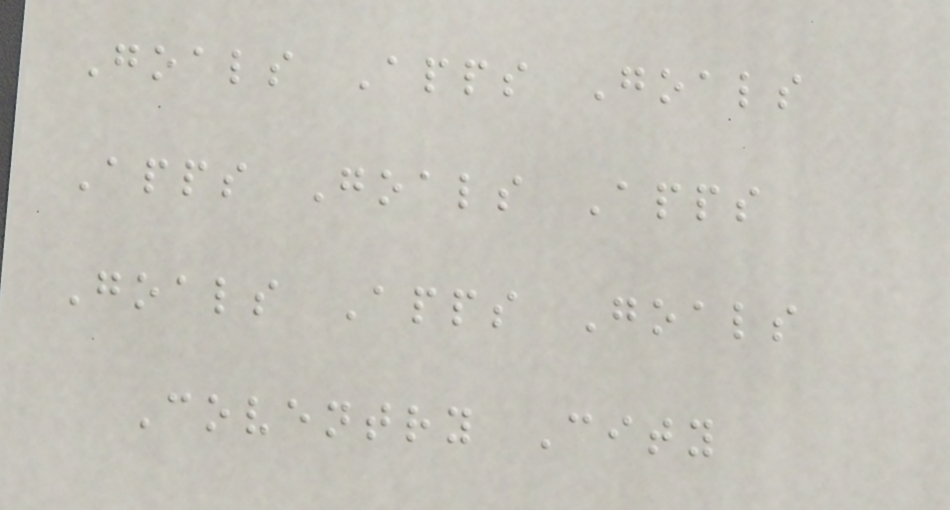Goals Apps Goals
Apps Goals Apps
Goals Apps Goals
Coventry City
